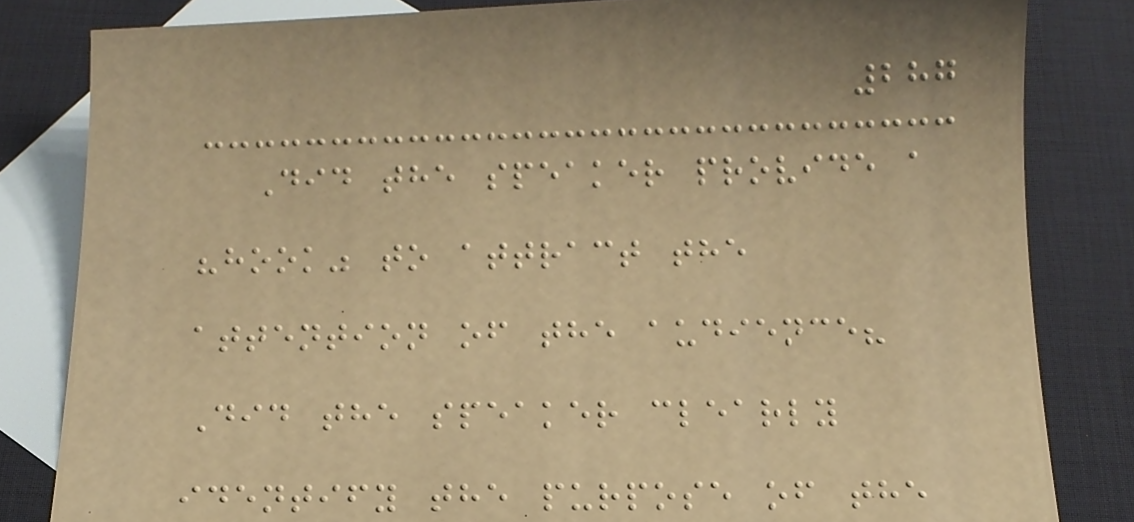287
Did the speaker provide a
"hook" to attract the
attention of the audience?
Did the speaker clearly
identify the purpose of the
